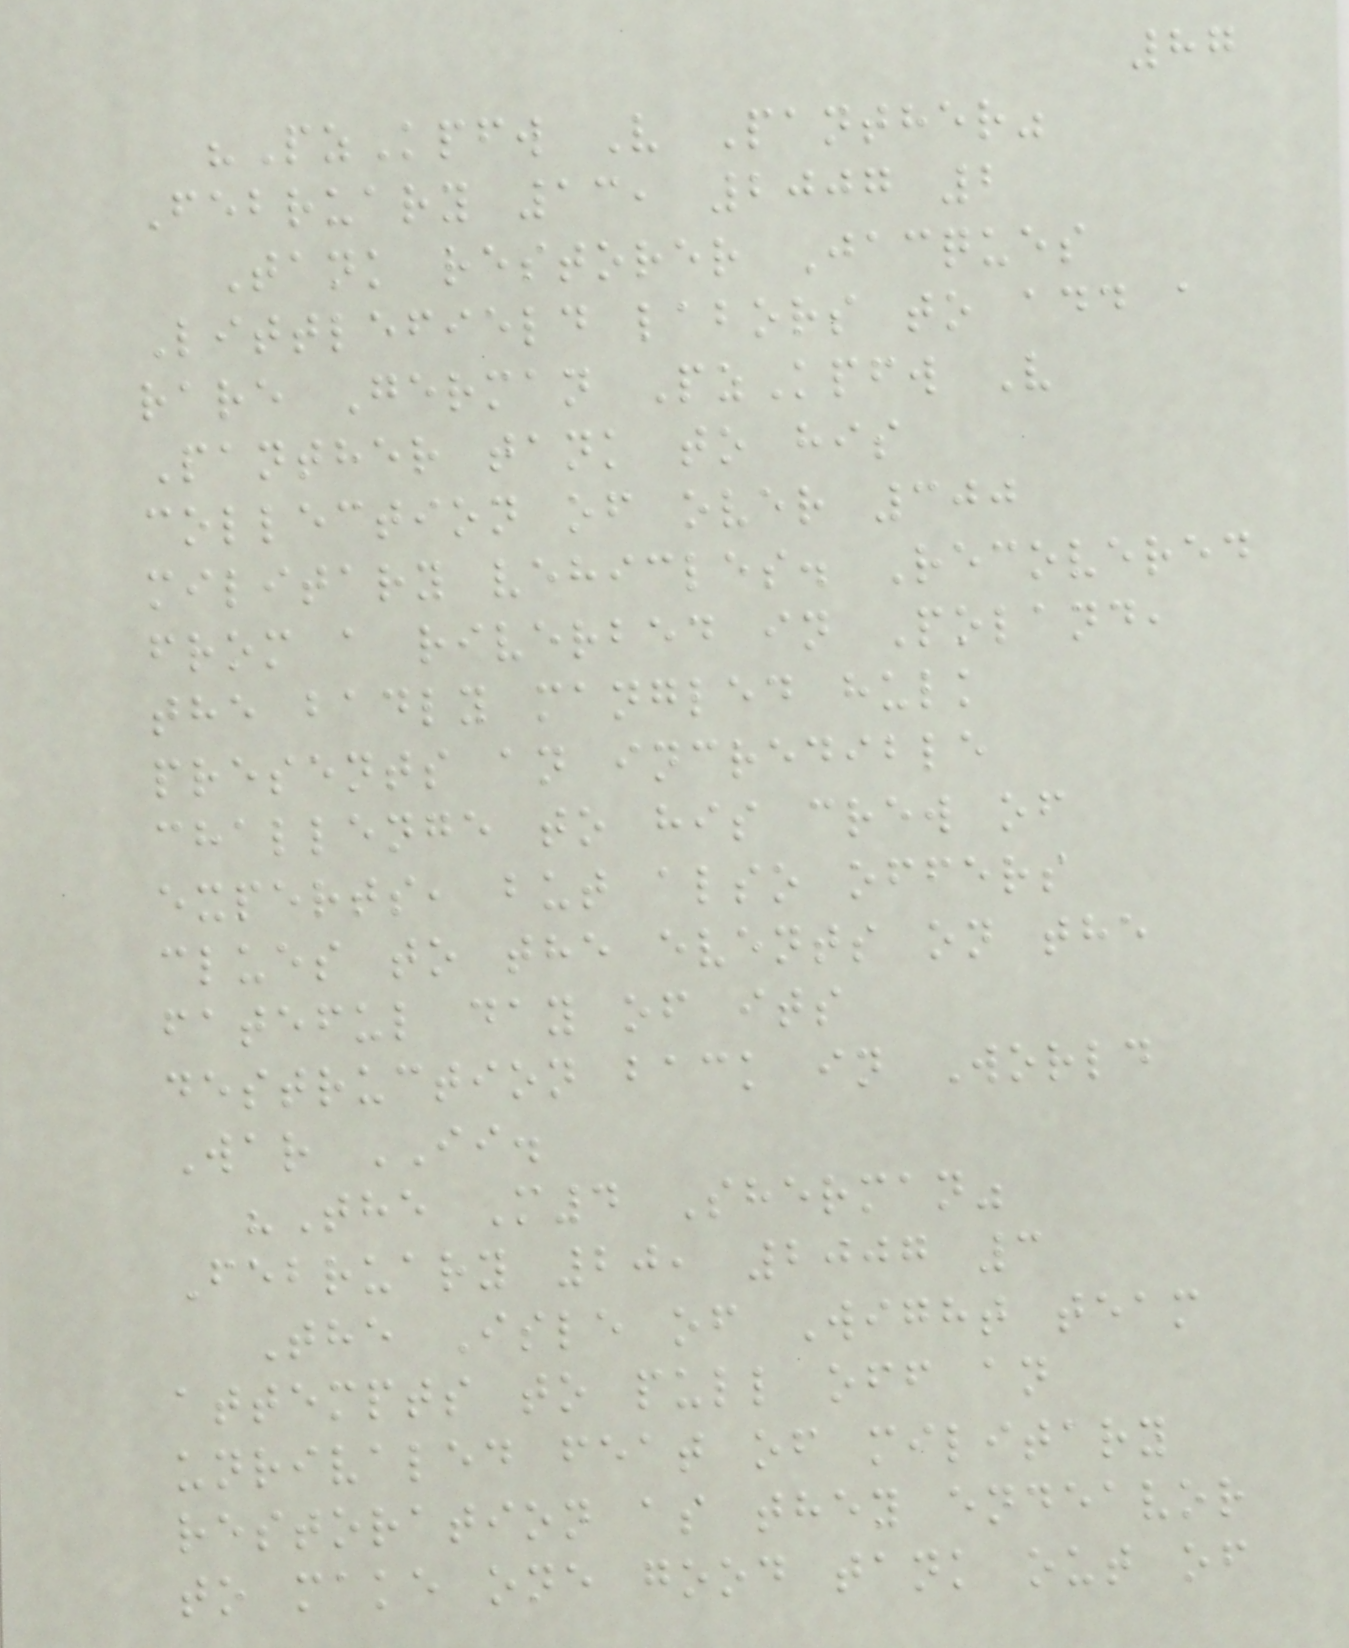87
"PzKpfw V Panther"
February 13, 2007 2
Tank restorer Jacques
Littlefield labors to add a
rare German PzKpfw V
Panther tank to his
collection of over 300
military vehicles. Recovered
from a riverbed in Poland,
the badly mangled hulk
presents an incredible
challenge to his crew of
experts, but also offers
clues to the events on the
fateful day of its
destruction back in World
War II.
"The M4 Sherman"
February 20, 2007 3
The Isle of Wight team
attempts to pull off an
unrivaled feat of military
restoration as they endeavor
to make one good tank out of
